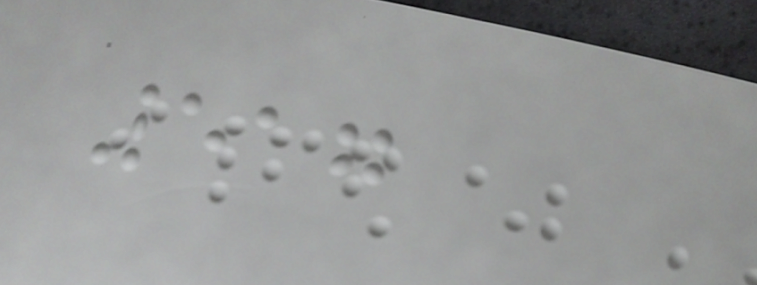517
